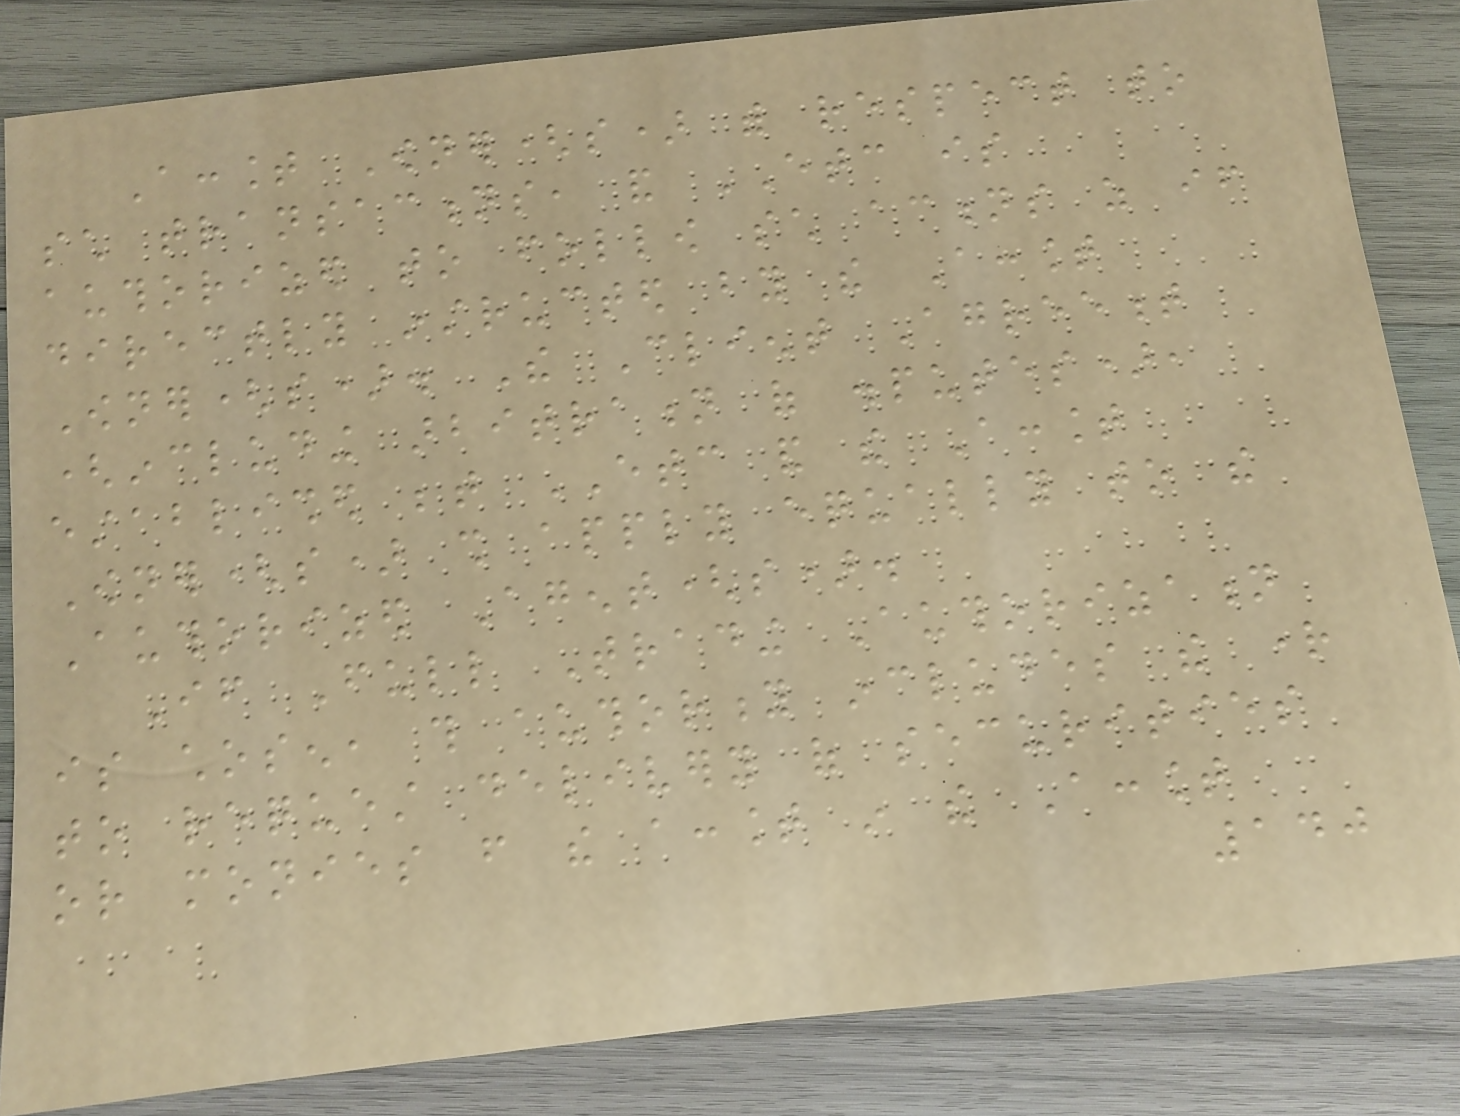Account Owner(s) with respect to
such transactions, and ETC is
authorized to follow such actions as if
directly instructed by the Account
Owner(s). The Client Agreement
(including arbitration of disputes),
established between ETC and the Account
Owner(s) shall apply equally to the
Authorized Agent(s).
If Full Trading Authorization
is chosen, this authority includes the right
to request delivery of securities
or monies from the account in the Account
140
